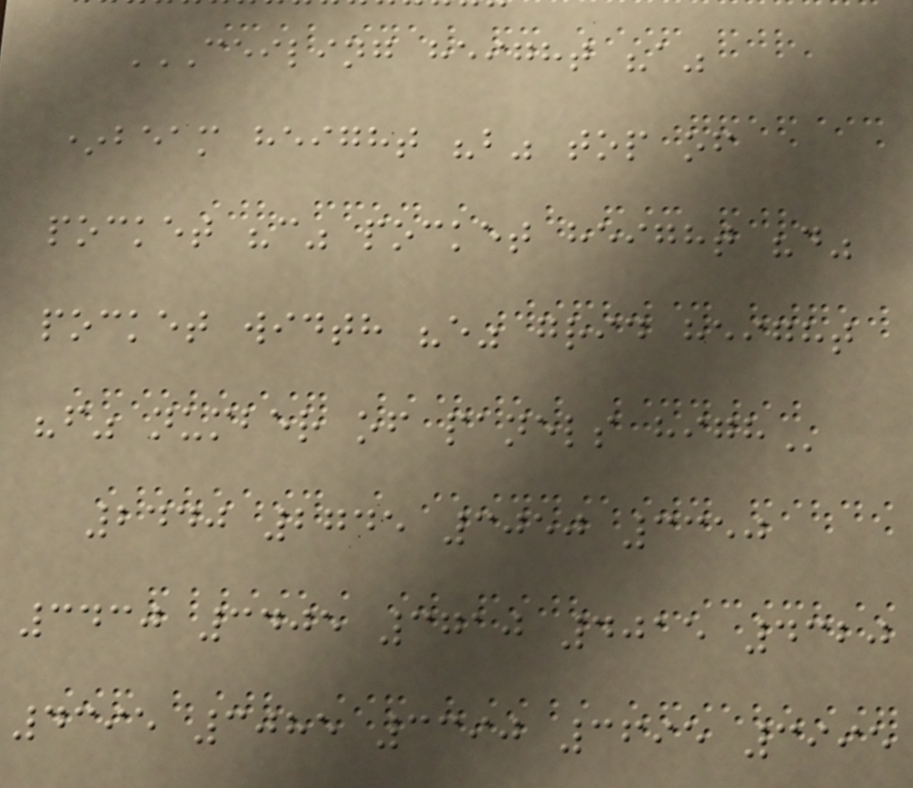CEILING HEIGHT "A"
*BEAM HEIGHT "B" TOP OF
POCKET "C" POCKET HEIGHT "D"
POCKET WIDTH "E" GRID HEIGHT
"F" NUMBER OF PANELS HIGH
2440 2745 3050 3350
3430 3405 3710 4015 4320
4395 3085 3390 3695 3995
